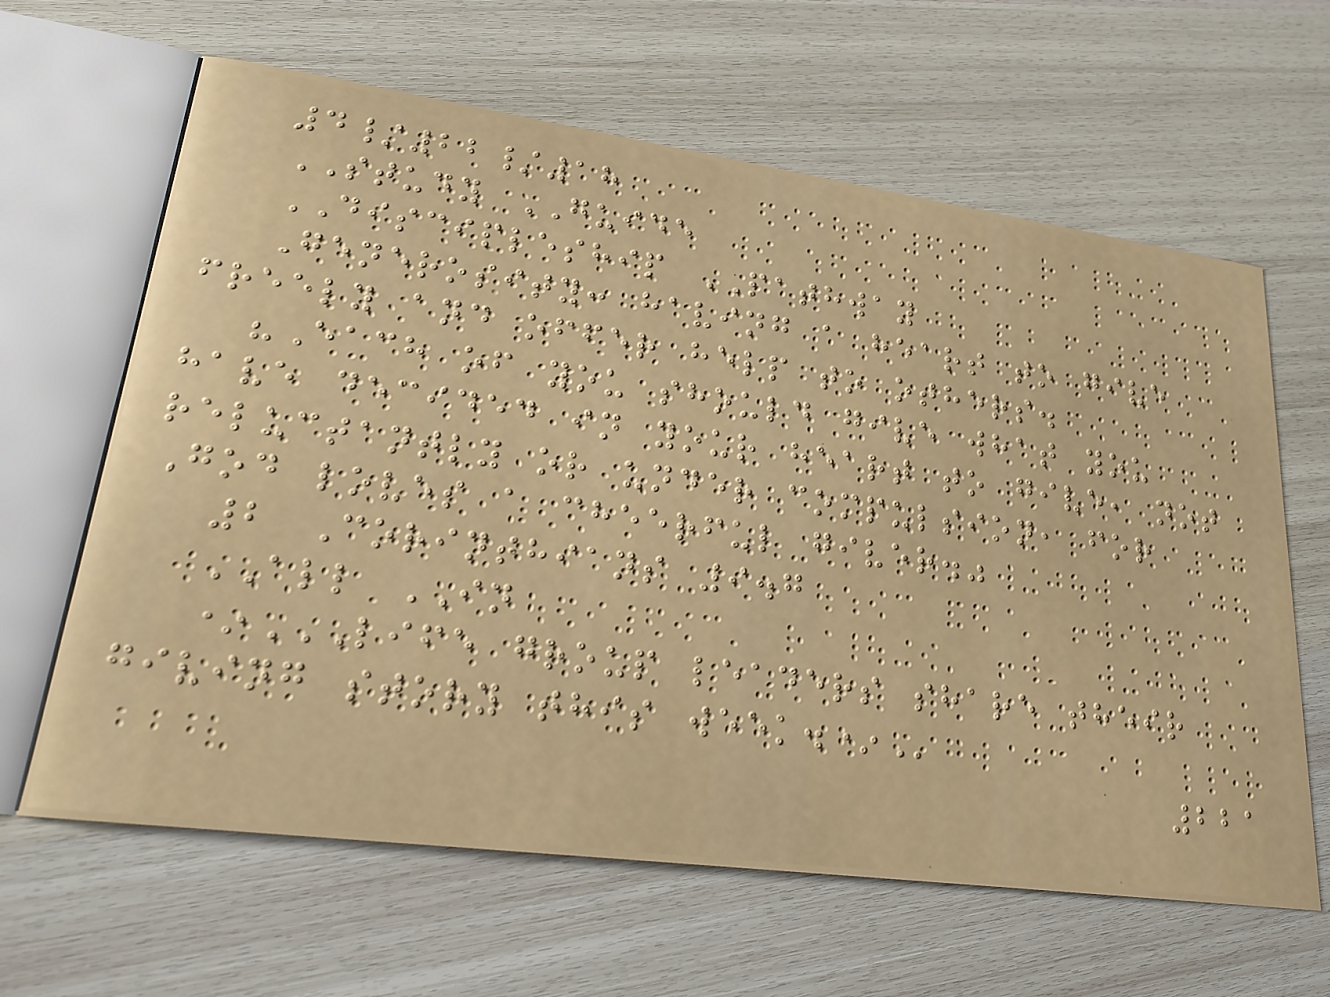4/22/18
STUDY GUIDE
DISCIPLESHIP PATHWAY
Generosity: having a heart to give
freely and offer help to others.
"Each of you should give what you
have decided in your heart to give, not
reluctantly or under compulsion, for
God loves a cheerful giver."
2 Corinthians 9.7
ALL IN
*LIFE GROUP LEADERS SHARE THEIR
GIVING STORY THIS WEEK.*
221
